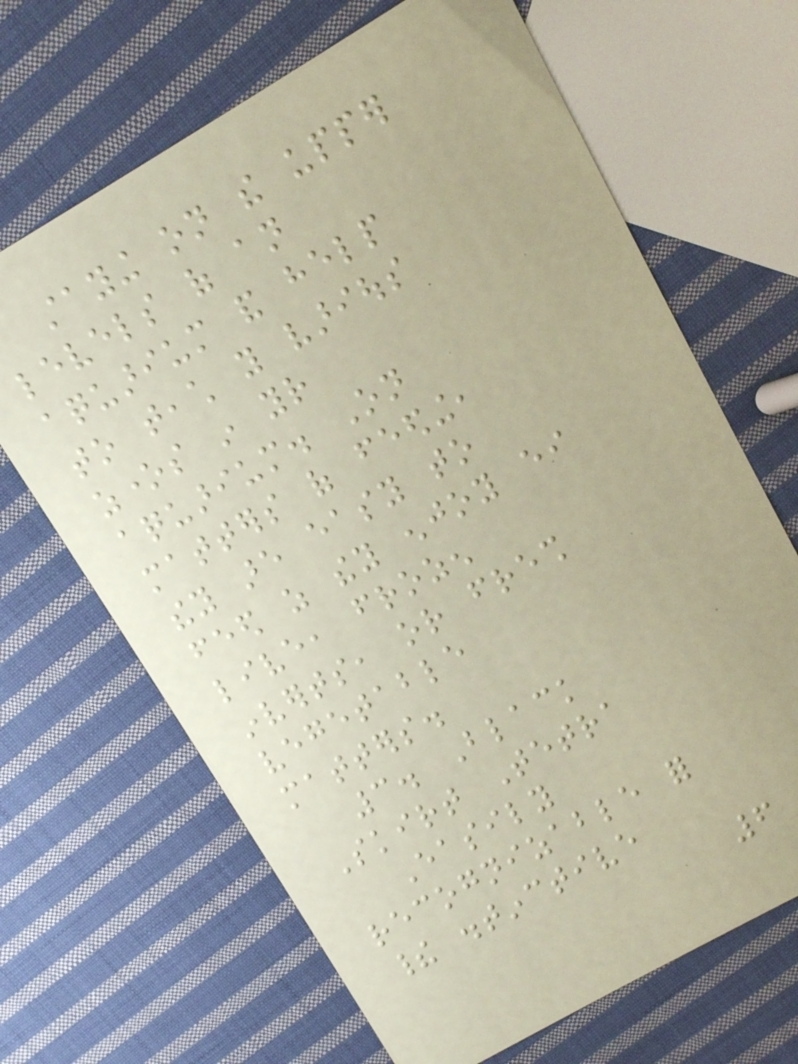staying on the upper
levels of an
aquarium and help
to teach you various
zones in your
aquarium. On
matters of feeding,
they are easy to
feed as they enjoy either
live, frozen
inverts, or fresh
vegetable
matters.
3. Black
Skirt Tetra
Easily
recognizable for
their distinctive
6
